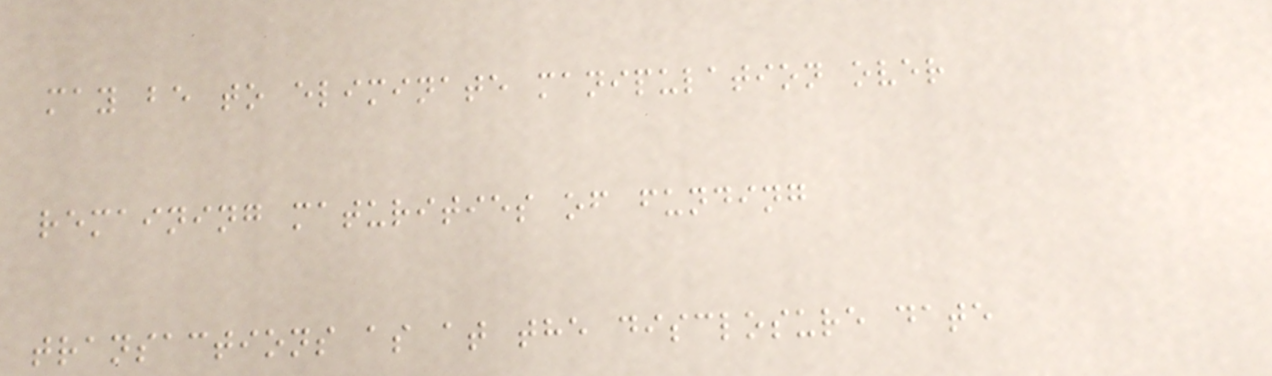may be to eliminate manipulation over
remaining maturities of funding
transactions as at the disclosure date
